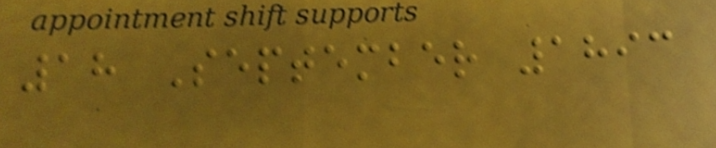18 September 1893
